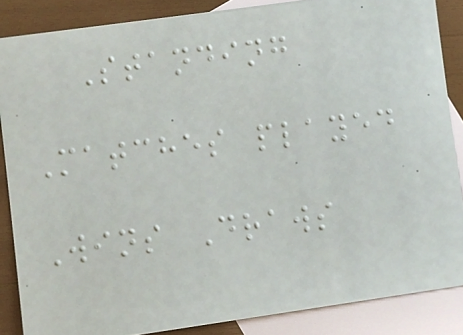Standing
Matches played
Wins Draws
